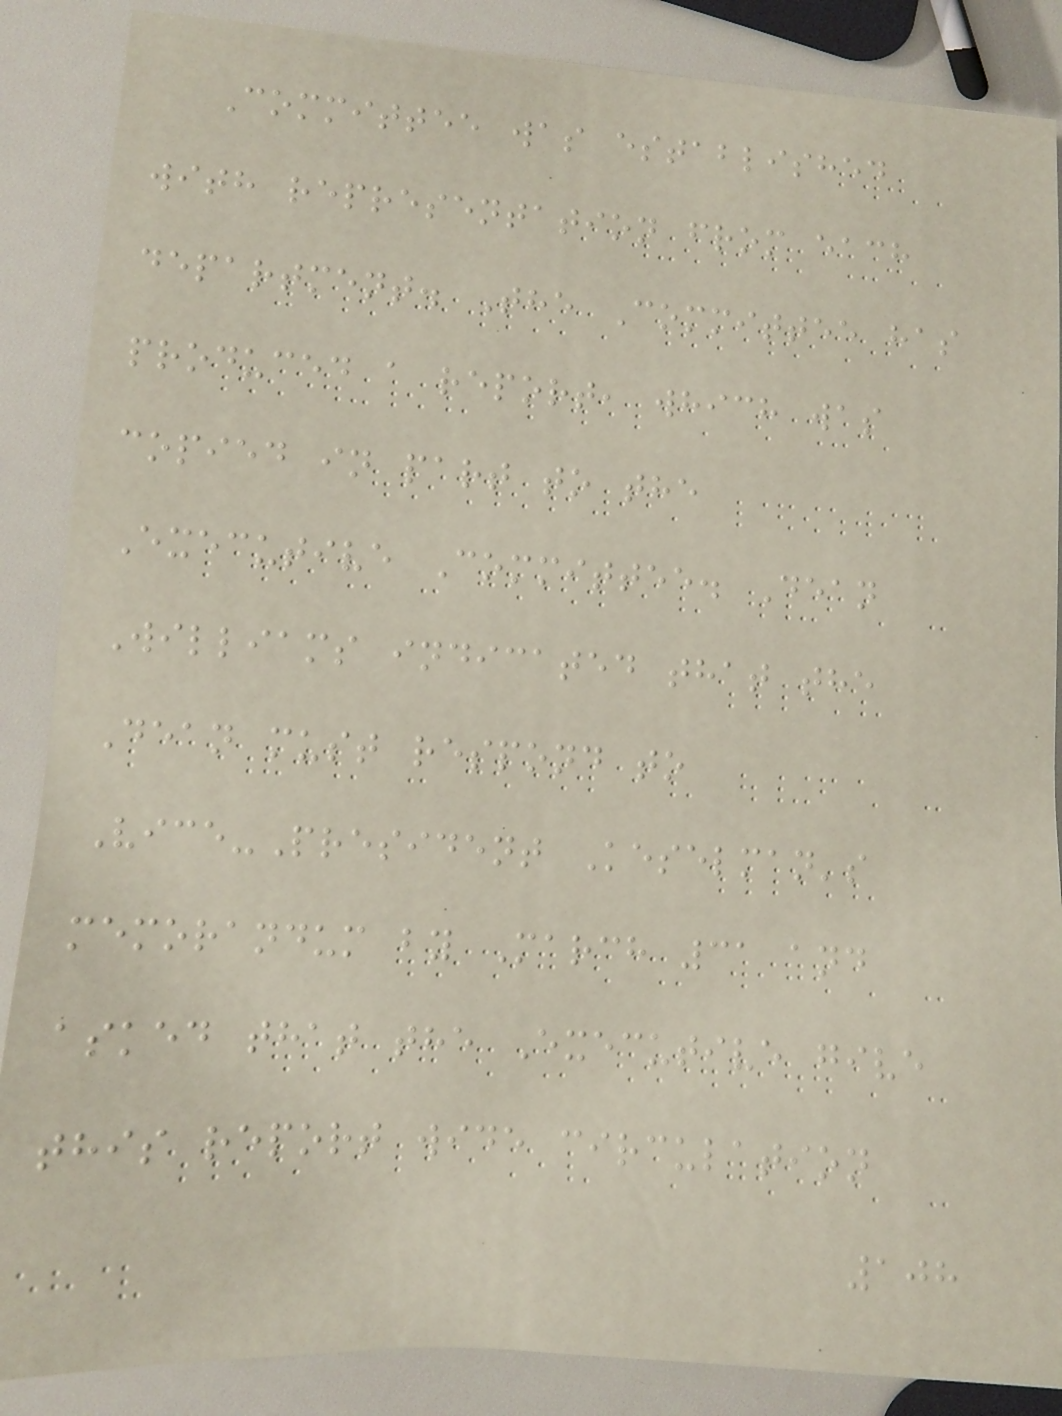Committee was established
with representation from each
department. The Committee has
produced a report, which was
copied in part to the
Executive Committee. Dean
Williams indicated that the
Dean must respond to
Vice-President Keselman's
memorandum by March 31 and
asked that the Executive give
this report wide circulation
108
